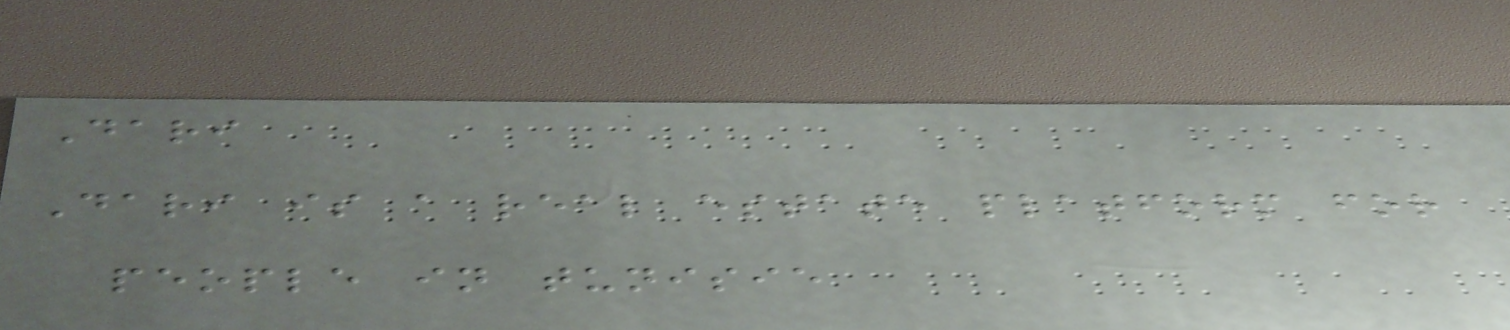Dari
Dari is a real estate platform for
people in tunisie
